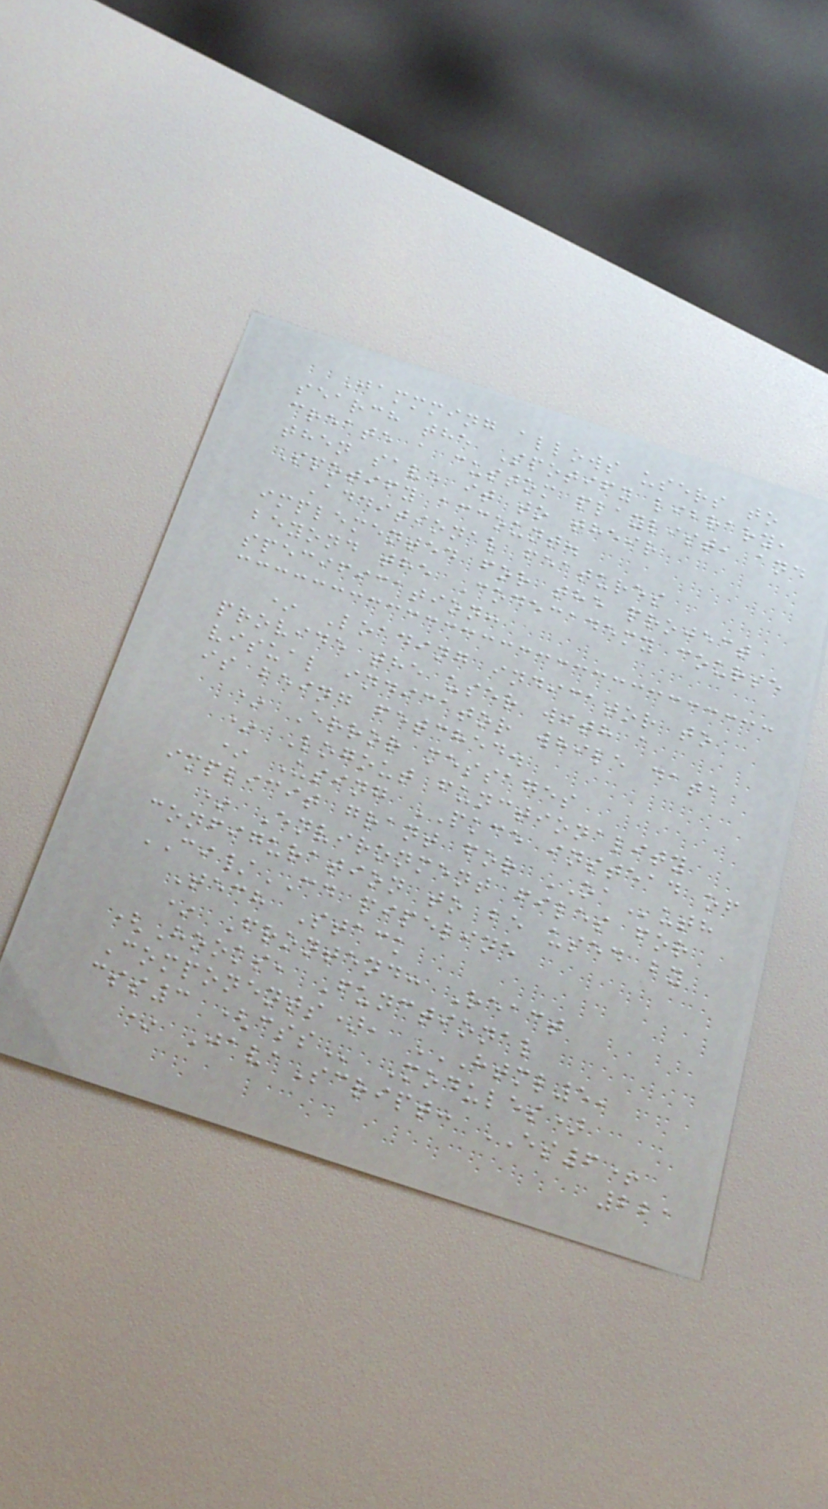Jammming allows users to
search the Spotify library,
create a custom playlist, and
then save it to their
Spotify account.
Additional features
implemented for the project
beyond the Codecademy course
specification:
* Loading indicator to
provide the user with a
visual indicator while data
is being fetched.
* Error messages
* Logout functionality
* Using PKCE instead of
implicit grant for OAuth
* Environment files for
configuration to be used by
CI/CD pipeline
Tech Stack
* Frontend: React
(Hooks, Functional
Components), HTML5,
CSS3 (CSS Modules)
* JavaScript: ES6+
221
